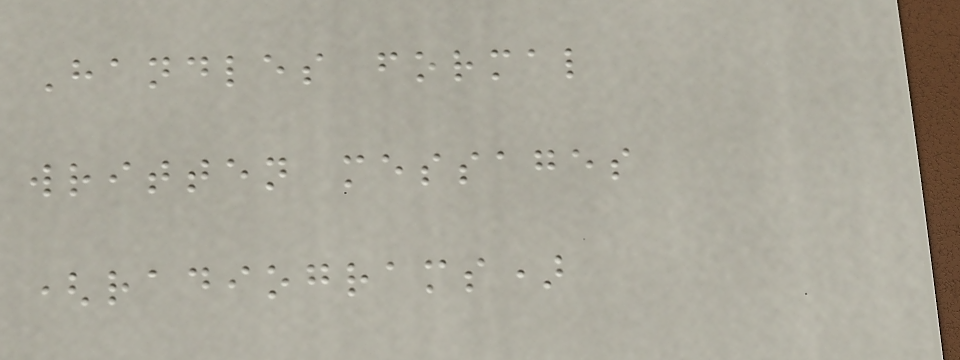Handles formal
written messages
(radiograms)
